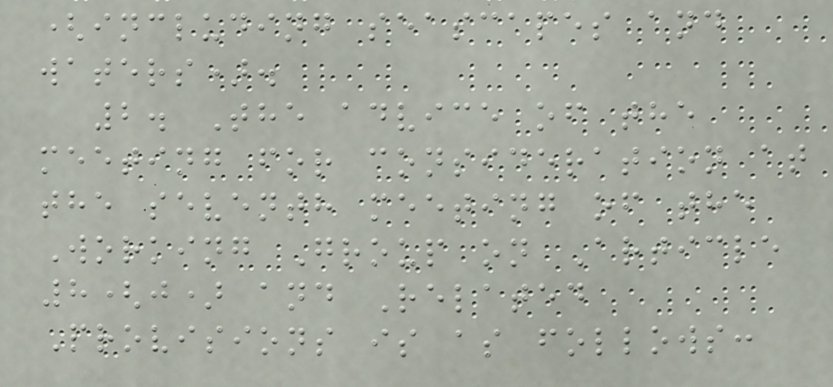(including seascapes and
waters).
2. The advice of the
meeting for consideration at
the seventh meeting of the
Working Group on Article
8(j) and Related
Provisions is as follows:
